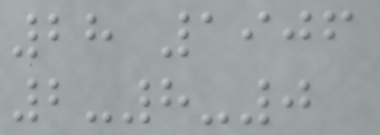28 1906
2-8-0
